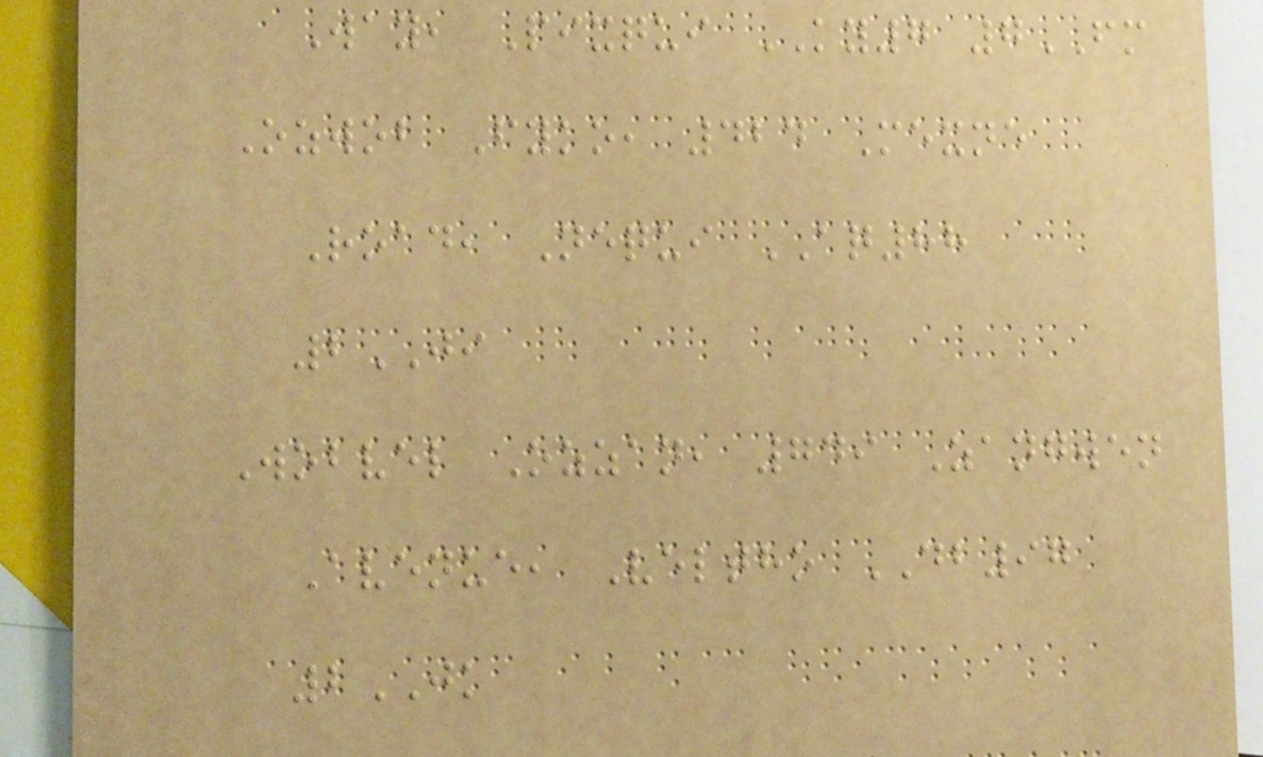Way, Pixqui KY7 7FM
Ozwob Fyko, 424 Mexne
Road, Nequi AQ88
2JI
Wobvel Ozzan, 749 Zangwen
Avenue, Veltho DB97
2JK
